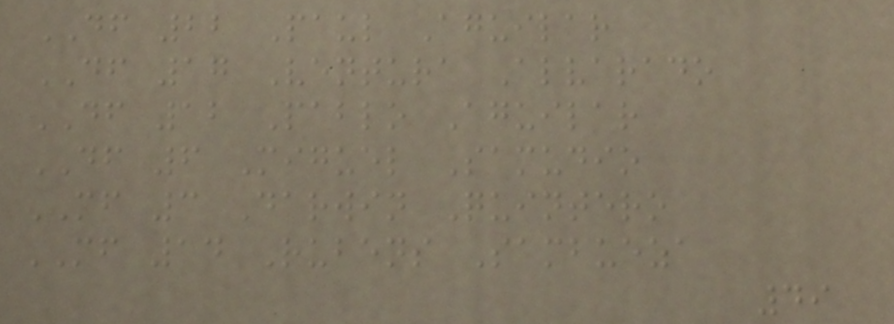DF 22 Paul Aguilar
DF 17 Ventura Alvarado
DF 12 Pablo Aguilar
DF 6 Miguel Samudio
MF 3 Darwin Quintero
MF 14 Rubens Sambueza
49
